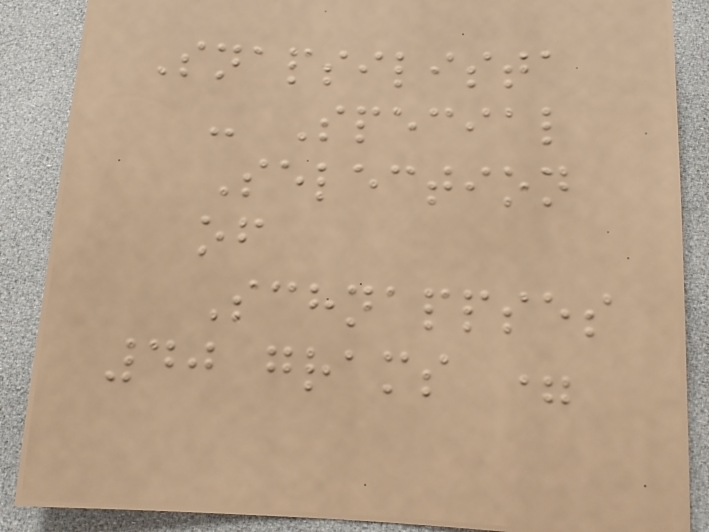Snapsilista
- Special
Selection
of
Schnappses
40 grams =
